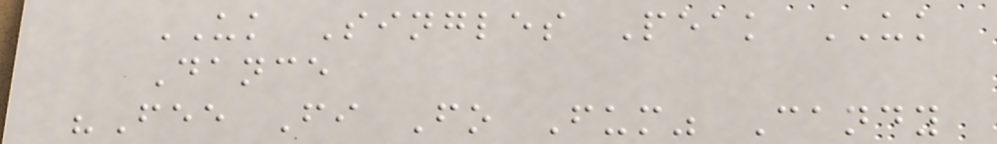UK Singles Peak UK
Dance
"Fee Fi Fo Fum" Candy
